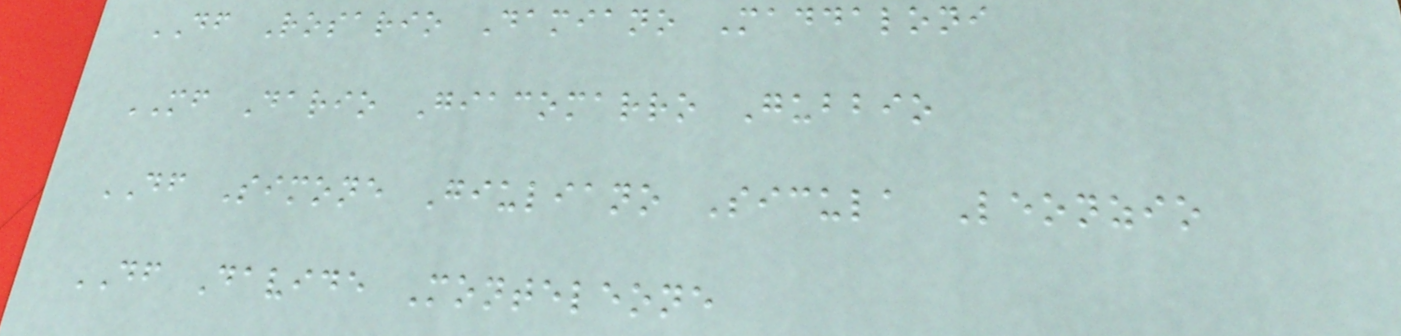DF Rosario Damiano Maddaloni
MF Dario Giacomarro Gubbio
DF Simone Giuliano Sicula Leonzio
DF Davide Monteleone
